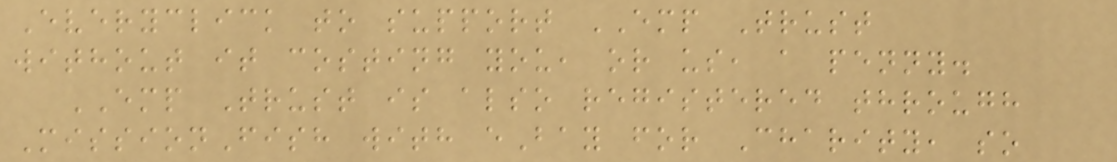Everyclick to support EMP Trust
without it costing you, or us, a penny.
EMP Trust is also registered through
MissionFish with eBay for Charity, so
